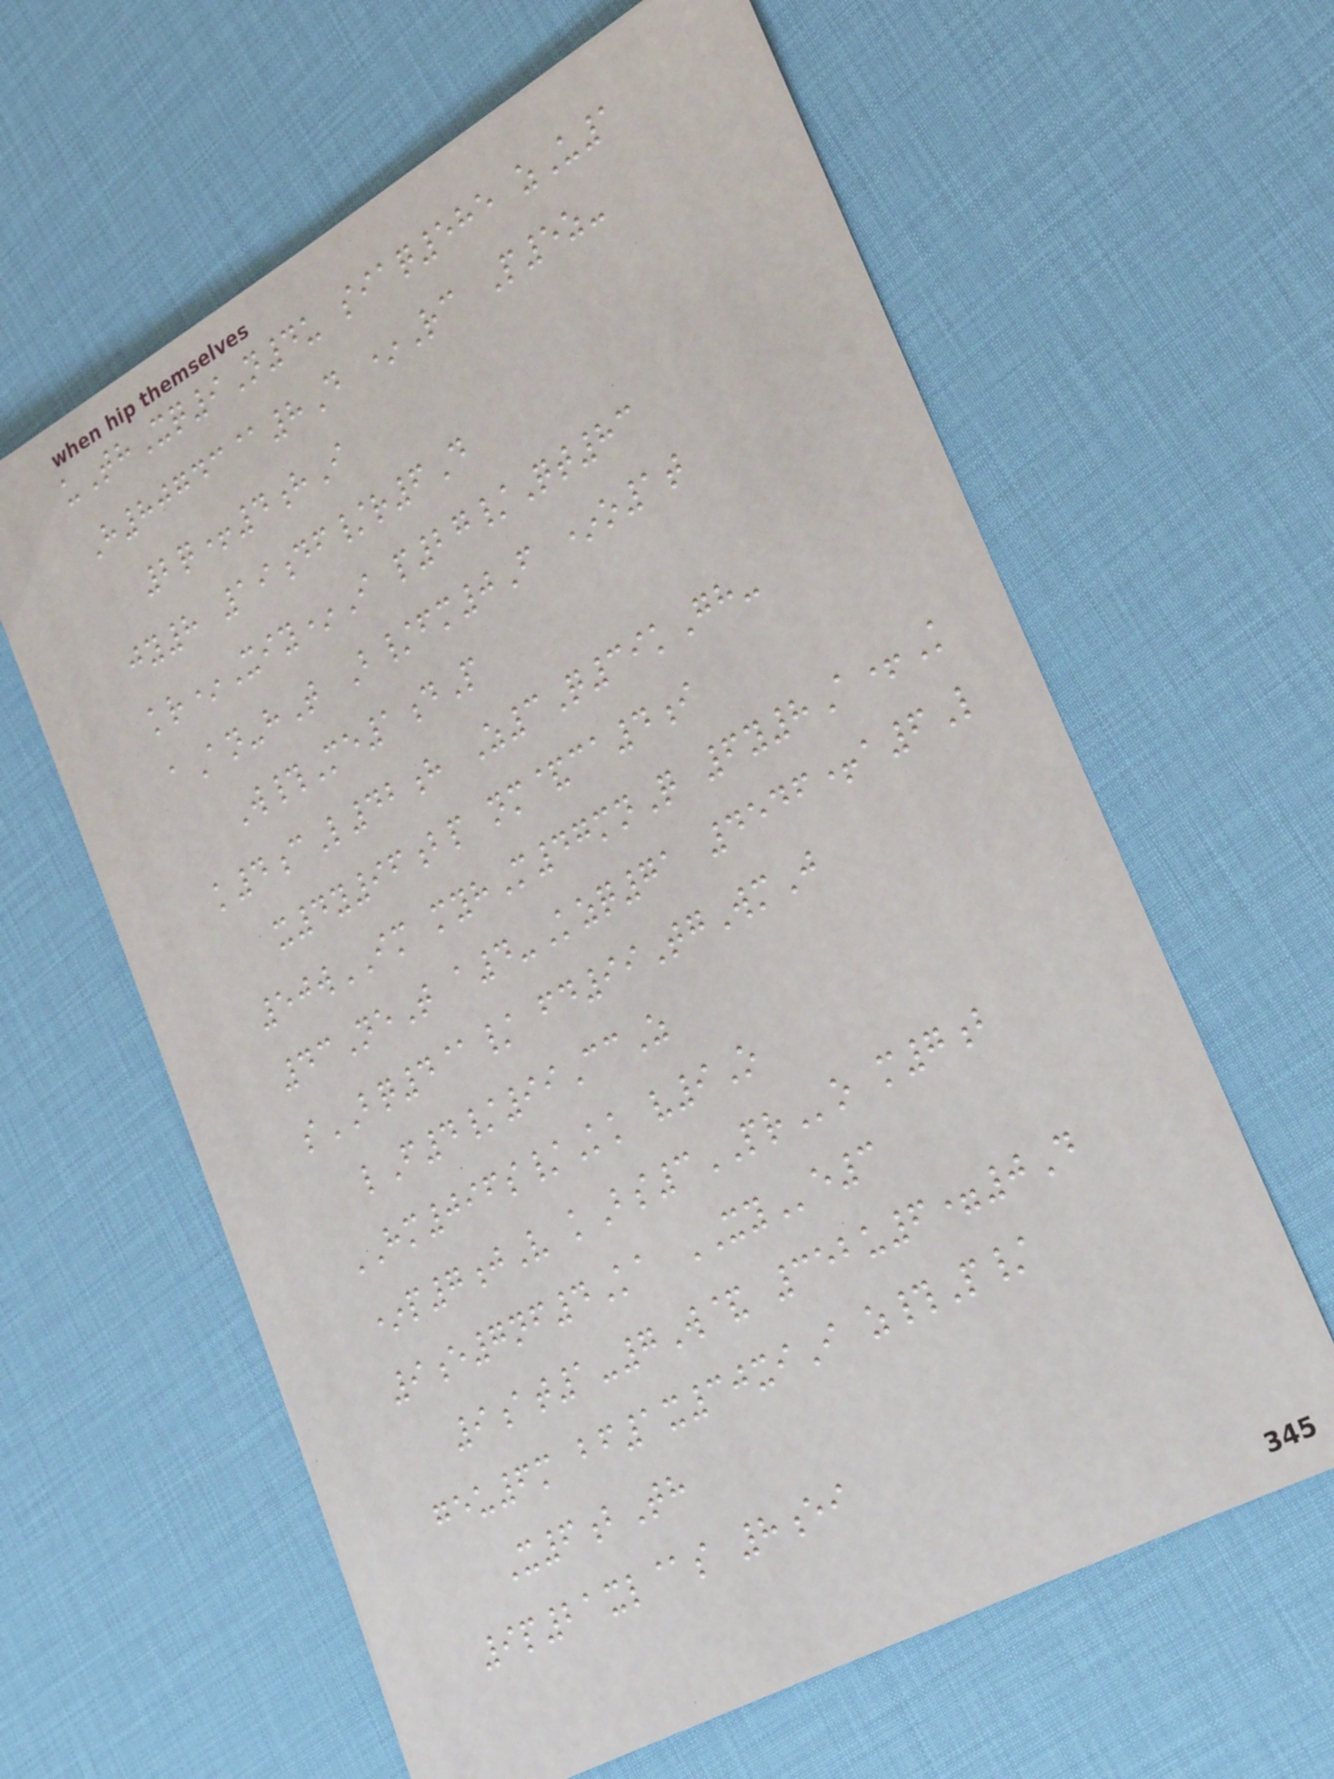uThXq9N4u siaq585 zU1
H80743@8D *Rc P5z-
2q+4hI
jy8 19df/r6D
kr*Xiy*I p27/Qt83
aAn-hT B/fm0F *o1t
W#Me1dP
k4cL42h Z3Q39kGh-
x4y96bp nm&ca4i
50wIM myhM47mnQ 6y8A+K
43NeT a4-Kzq71 4546+a6L
sBQ4@/ fd99TgWmJ
lF4/99CcZ
HM096s/Kk v9O
*p7jV kBs3PRo m7b
9e7nf4Ka XYe3
9at1-7W& 352u6=0D
geu6m bf1x30xiI z#P/
X6bTh
9p21xl@s 8ei
